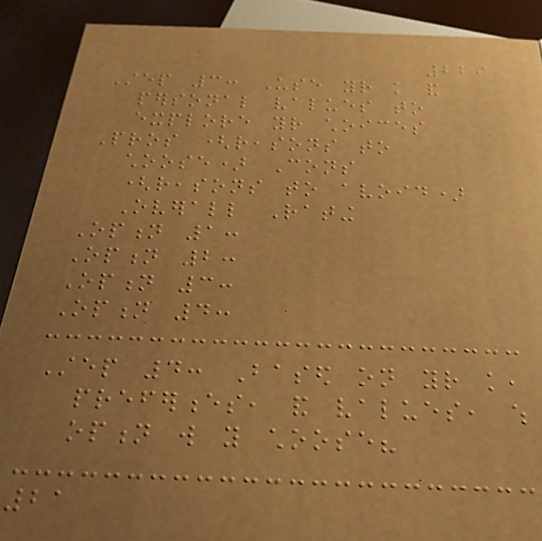229
Step 3: Use your knowledge and
personal values to
explore your choices
Pros (reasons to
choose) Cons
(reasons to avoid)
Overall Rating
Option 1:
Option 2:
Option 3:
Option 4:
Step 4: Based on your knowledge,
preferences, and values, which
option will you choose?
21
